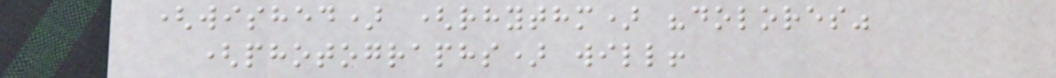(wished) (rhythm) "dolores"
(photographs) will!
